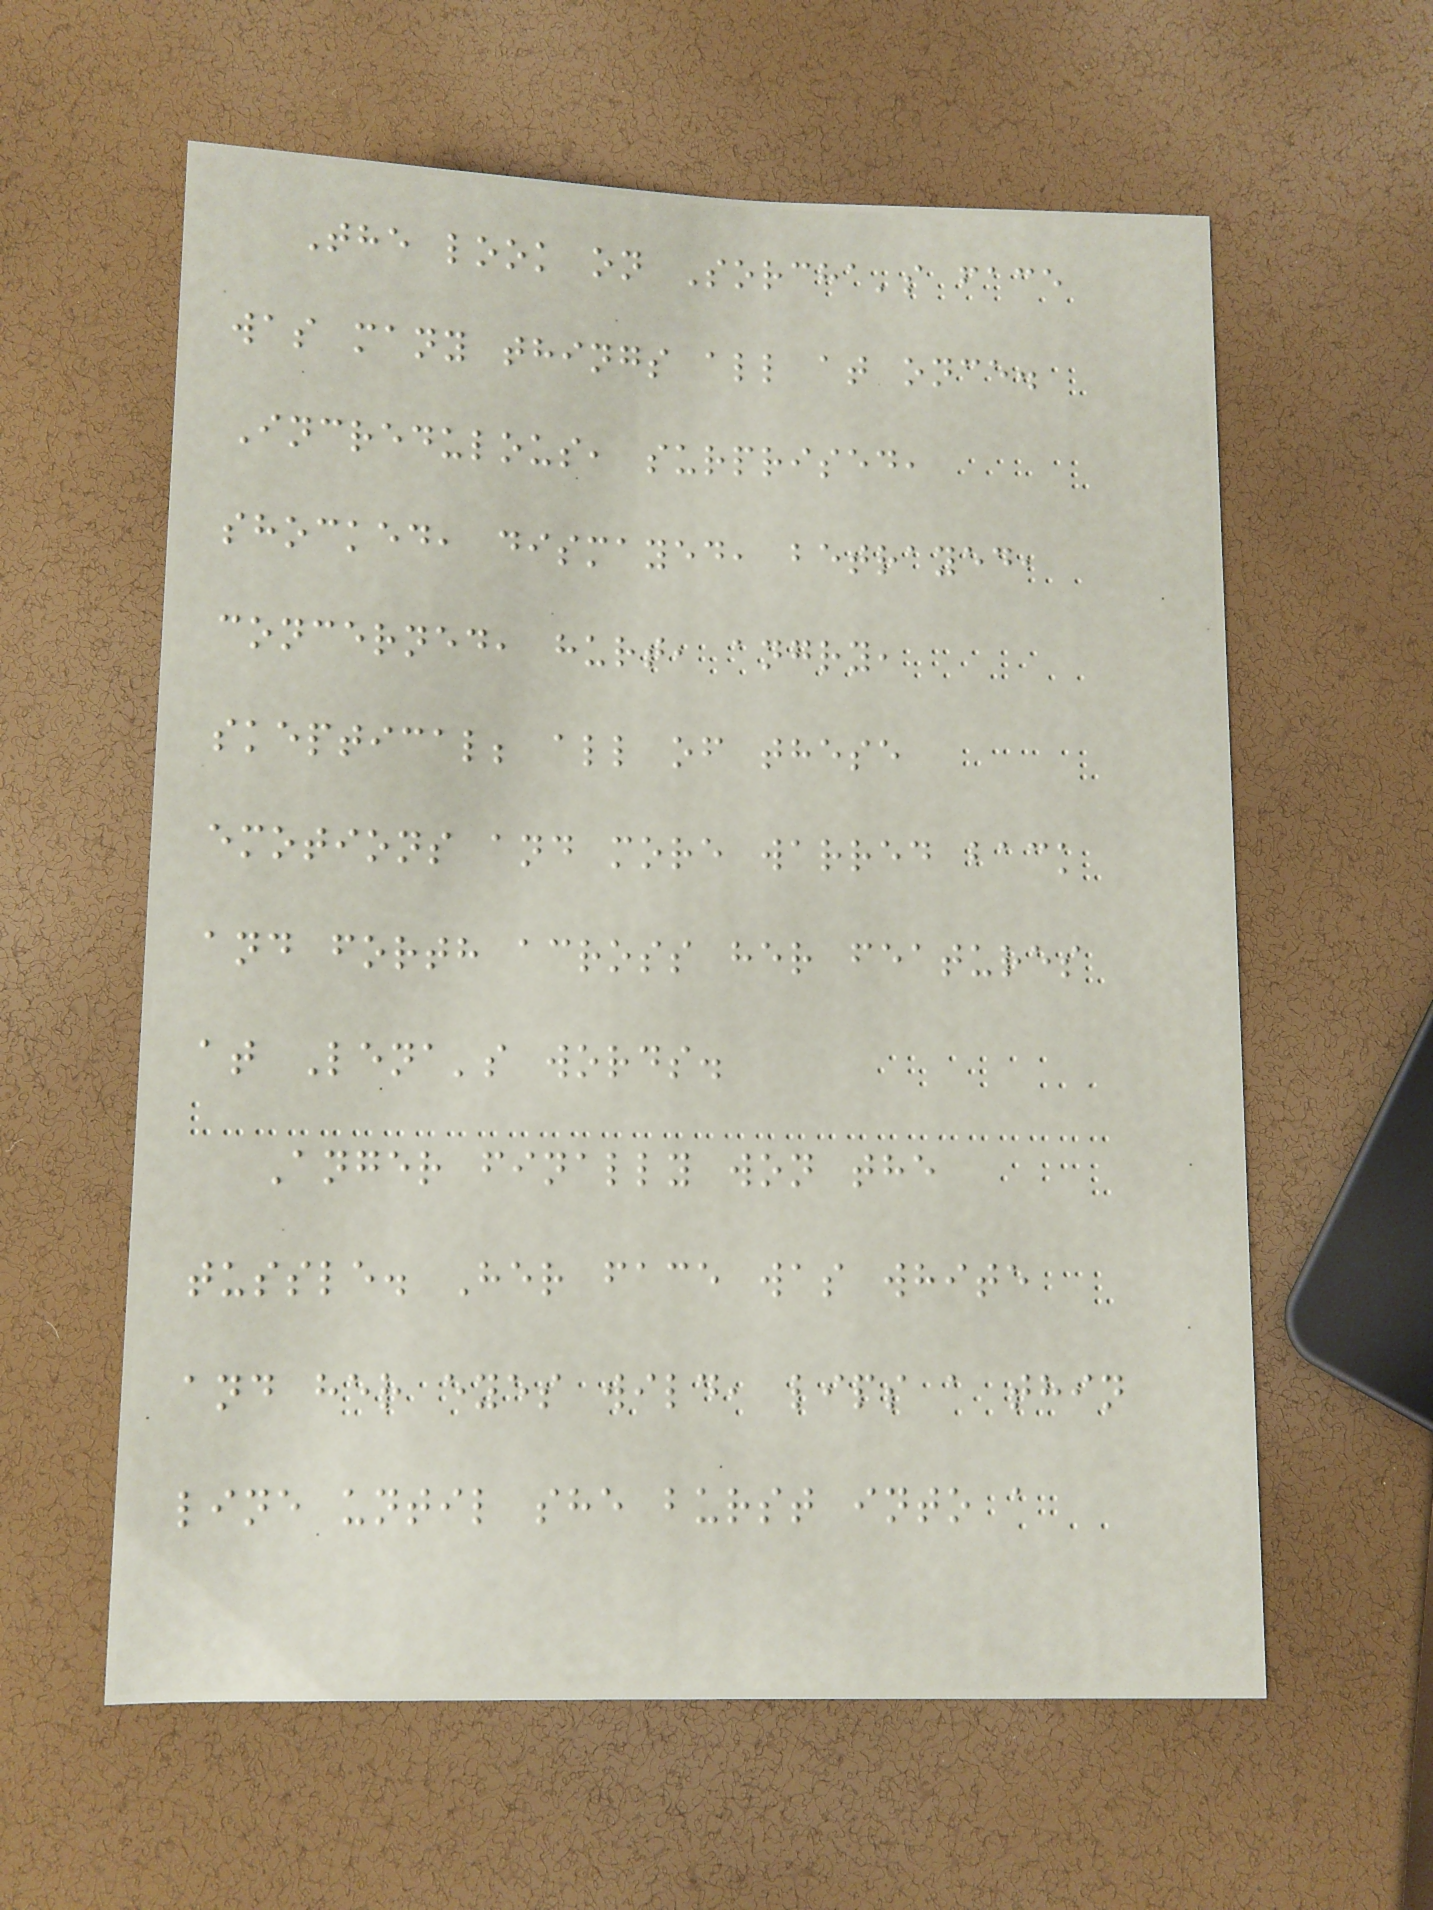The look on Sorcha's face
was many things all at once.
Incredulous, surprised,
shocked, dismayed, betrayed,
concerned, hurt, angry,
skeptical; all of these
emotions and more warred back
and forth across her features
at Lena's words.
Anger finally won the
tussle. Her face was white
and her eyes wild, lips a thin
line until she burst into a
